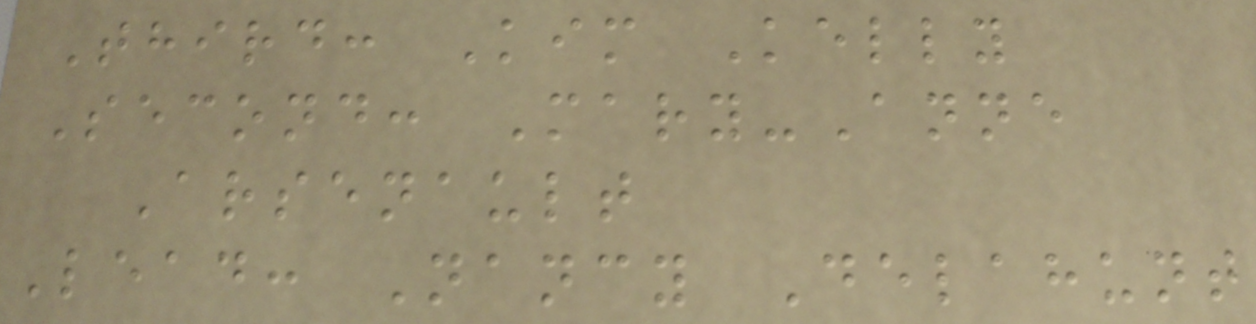Third: Kim Kelly
Second: Mary-Anne
Arsenault
Lead: Nancy Delahunt
